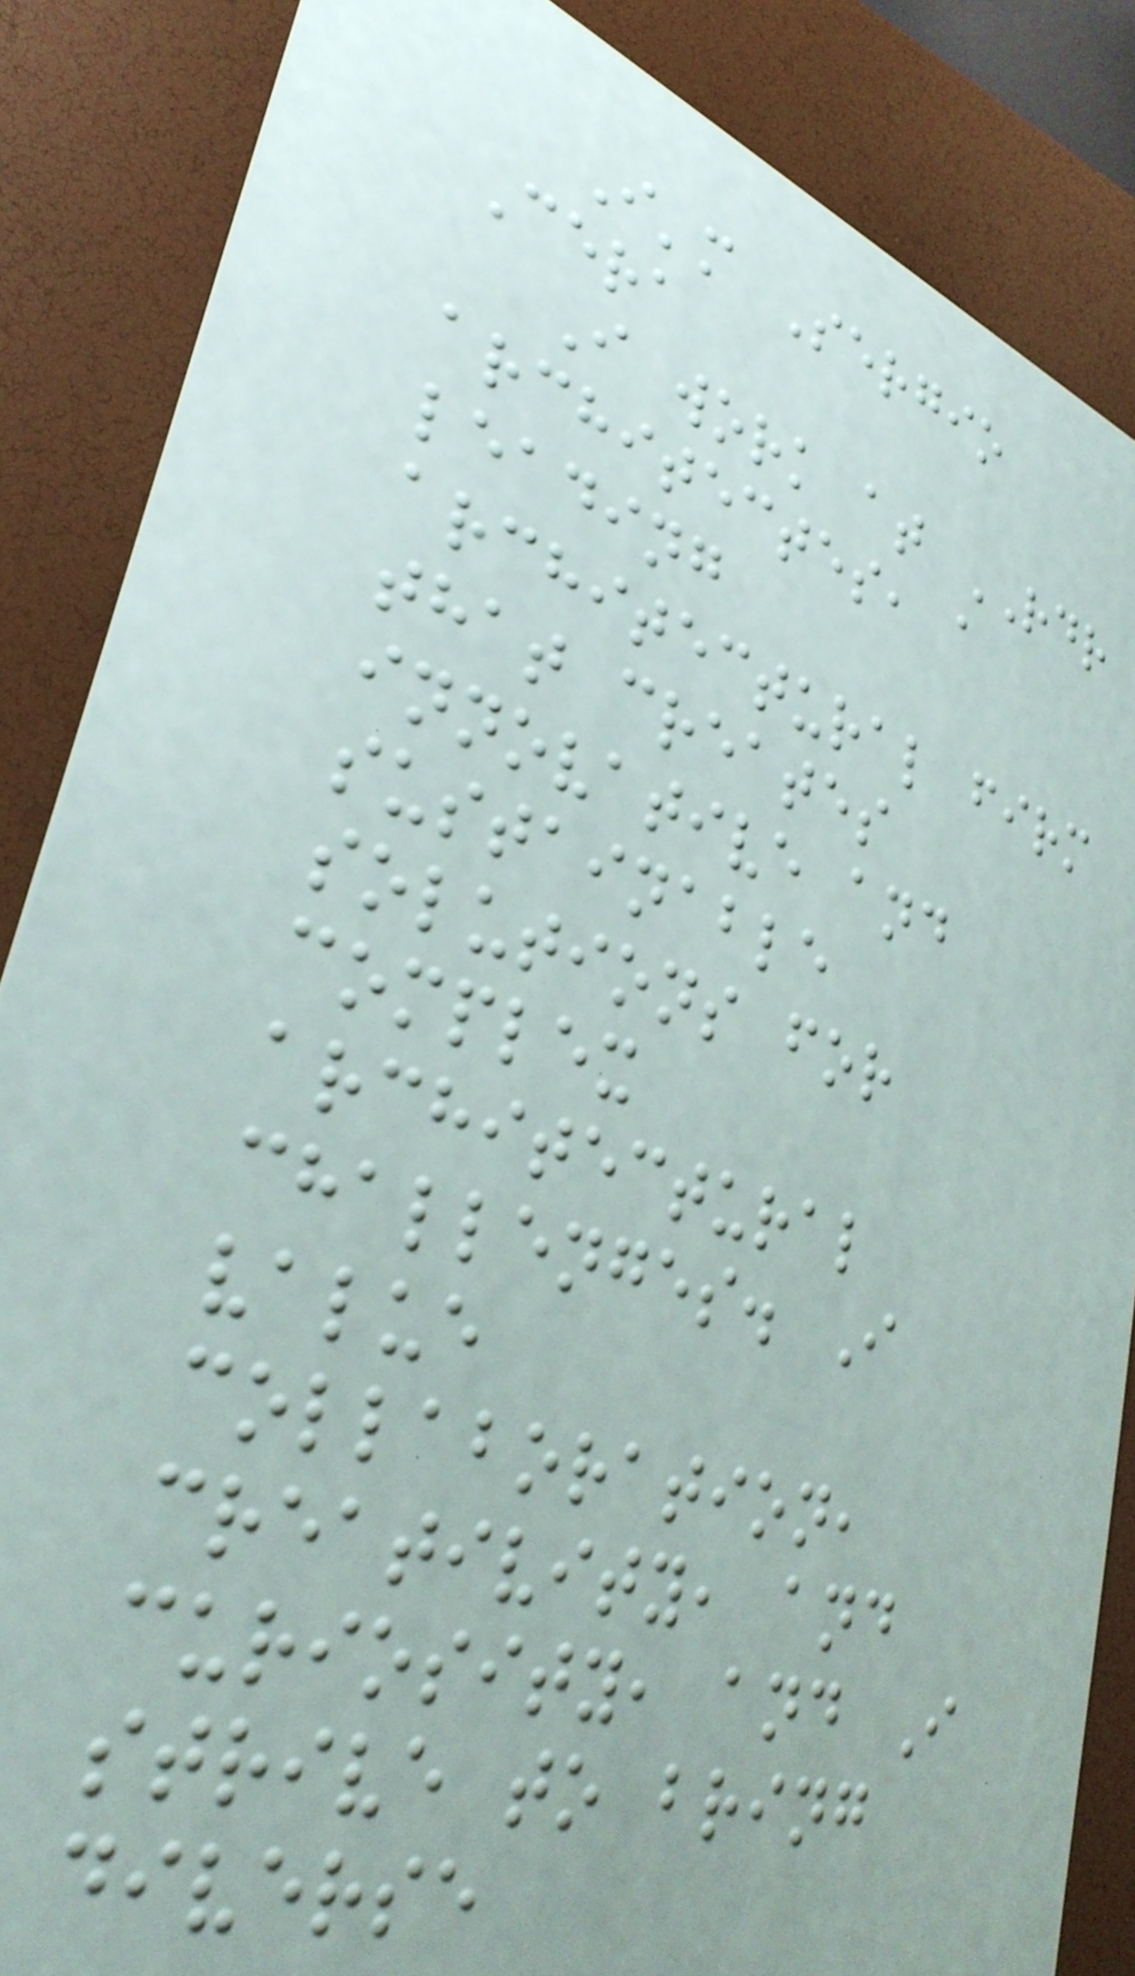I'm Sergio
Cera
I work at RDR
architectes, a
leading
architectural firm
that creates
innovative and
sustainable
solutions for
complex
architectural
challenges. I
value
collaboration,
creativity, and
curiosity, and I
strive to bring
diverse
